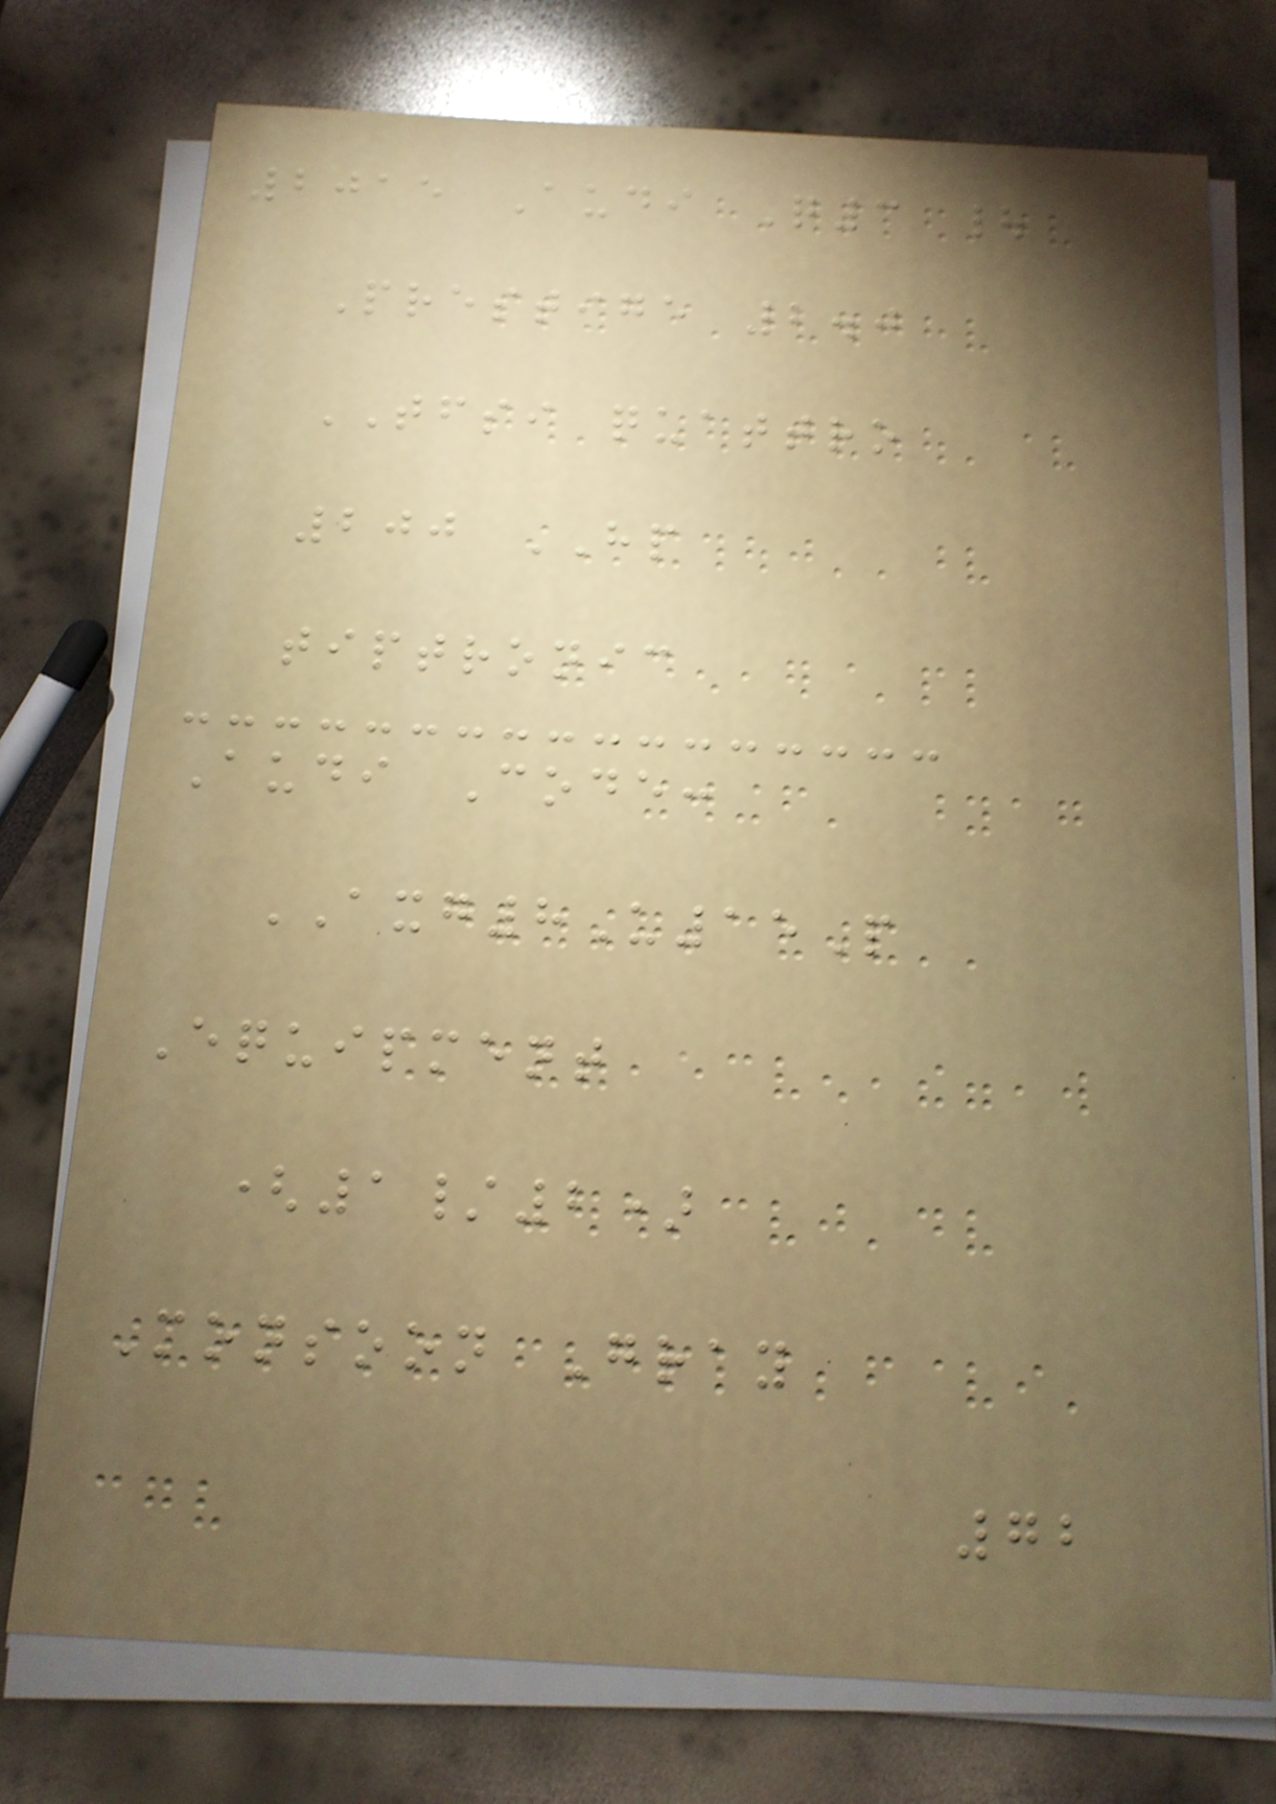2015 Audi Q3 |
Prestige 2.0
TFSI quattro
200 HP
tiptronic
Audi Code:
AXG8U15P
Equipment
(1/2)
Monsoon Gray
72
